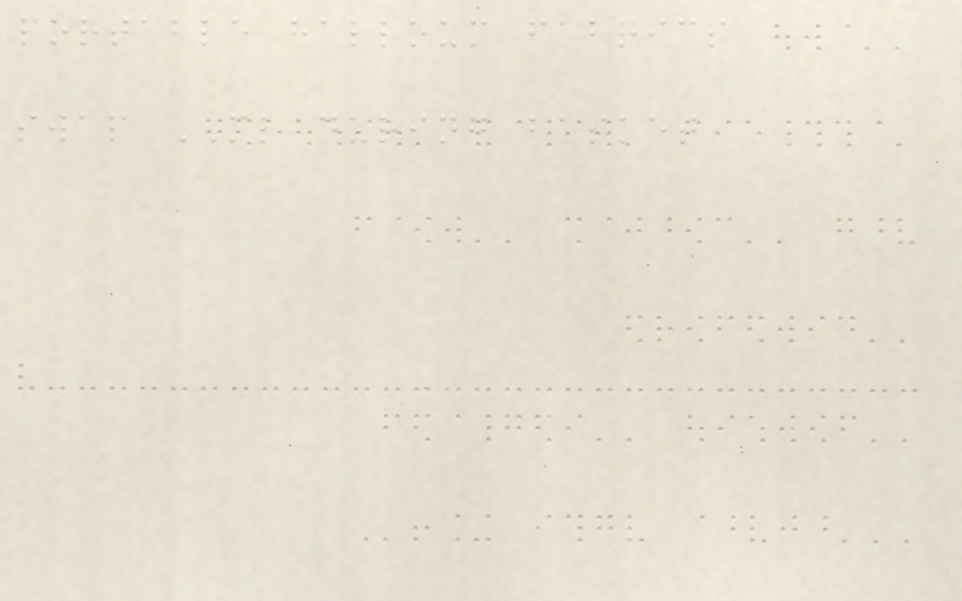portable halloum fabrics
swap ML during basket
